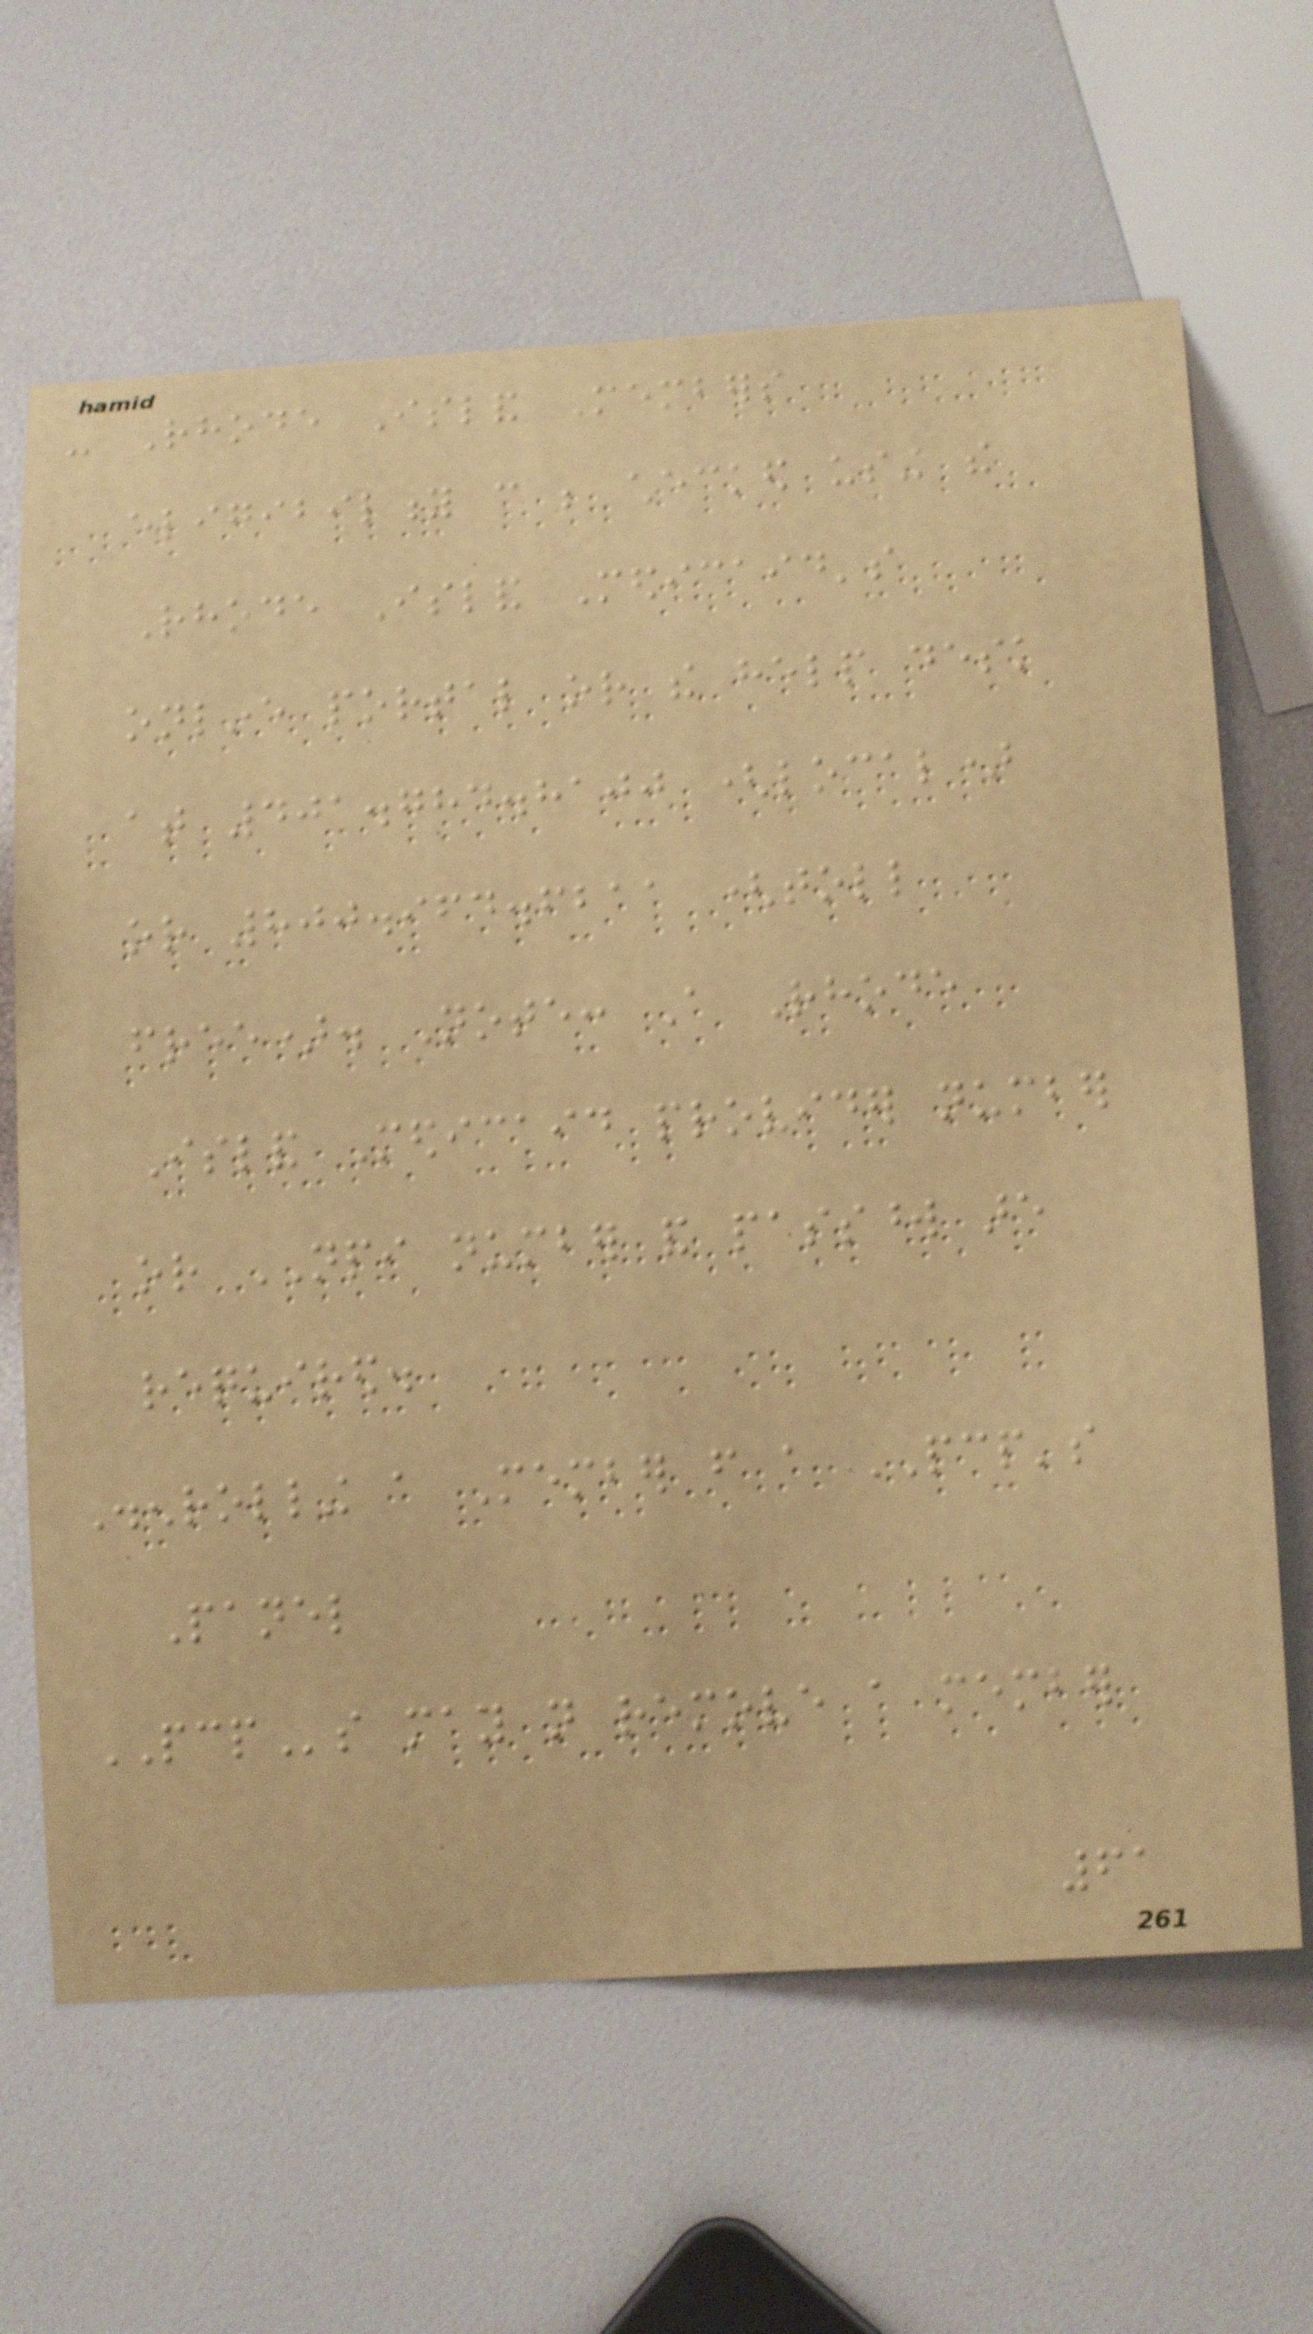- Rhode Island Members
eligibility can be checked using the
Rhode Island Medicaid's
online portal or the help desk
at 401.784.8100 (local)
or 800.964.6211 (toll
free). Note: A Rhode
Island Medicaid provider number
or NPI number and password are
required.
Disenrolling a Member from a PCP's
Panel
PCPs may not remove a member
61
